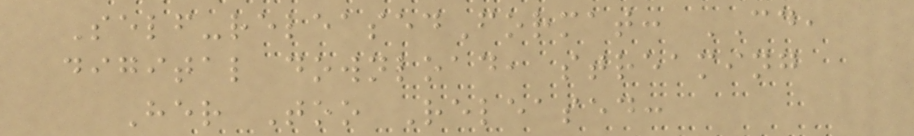Self-releasedFormat: CD,
digital download, streaming
Her Too Released:
